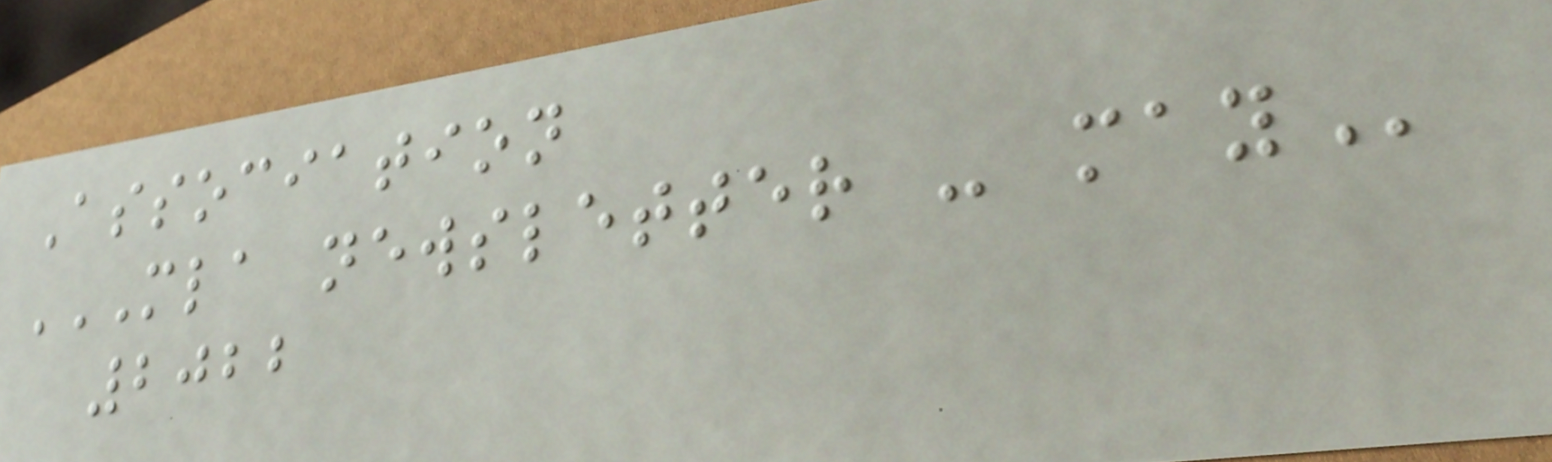Association
MLA NEWSLETTER - MAY
2022
